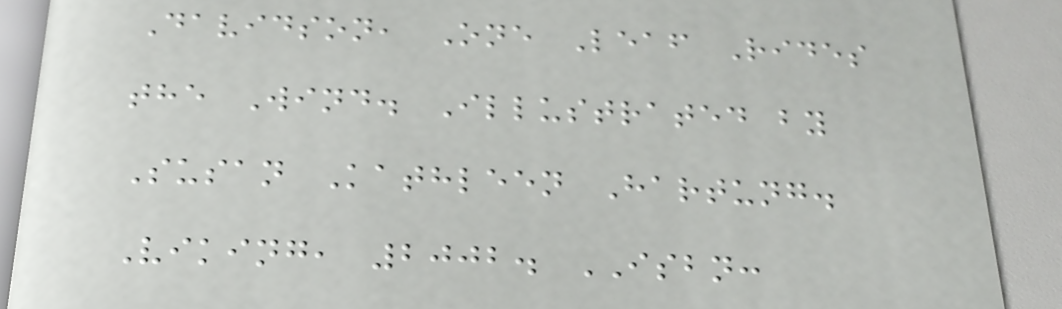Davidson, One Leaf Rides
the Wind. Illustrated by
Susan Kathleen Hartung.
Viking, 2002. ISBN:
